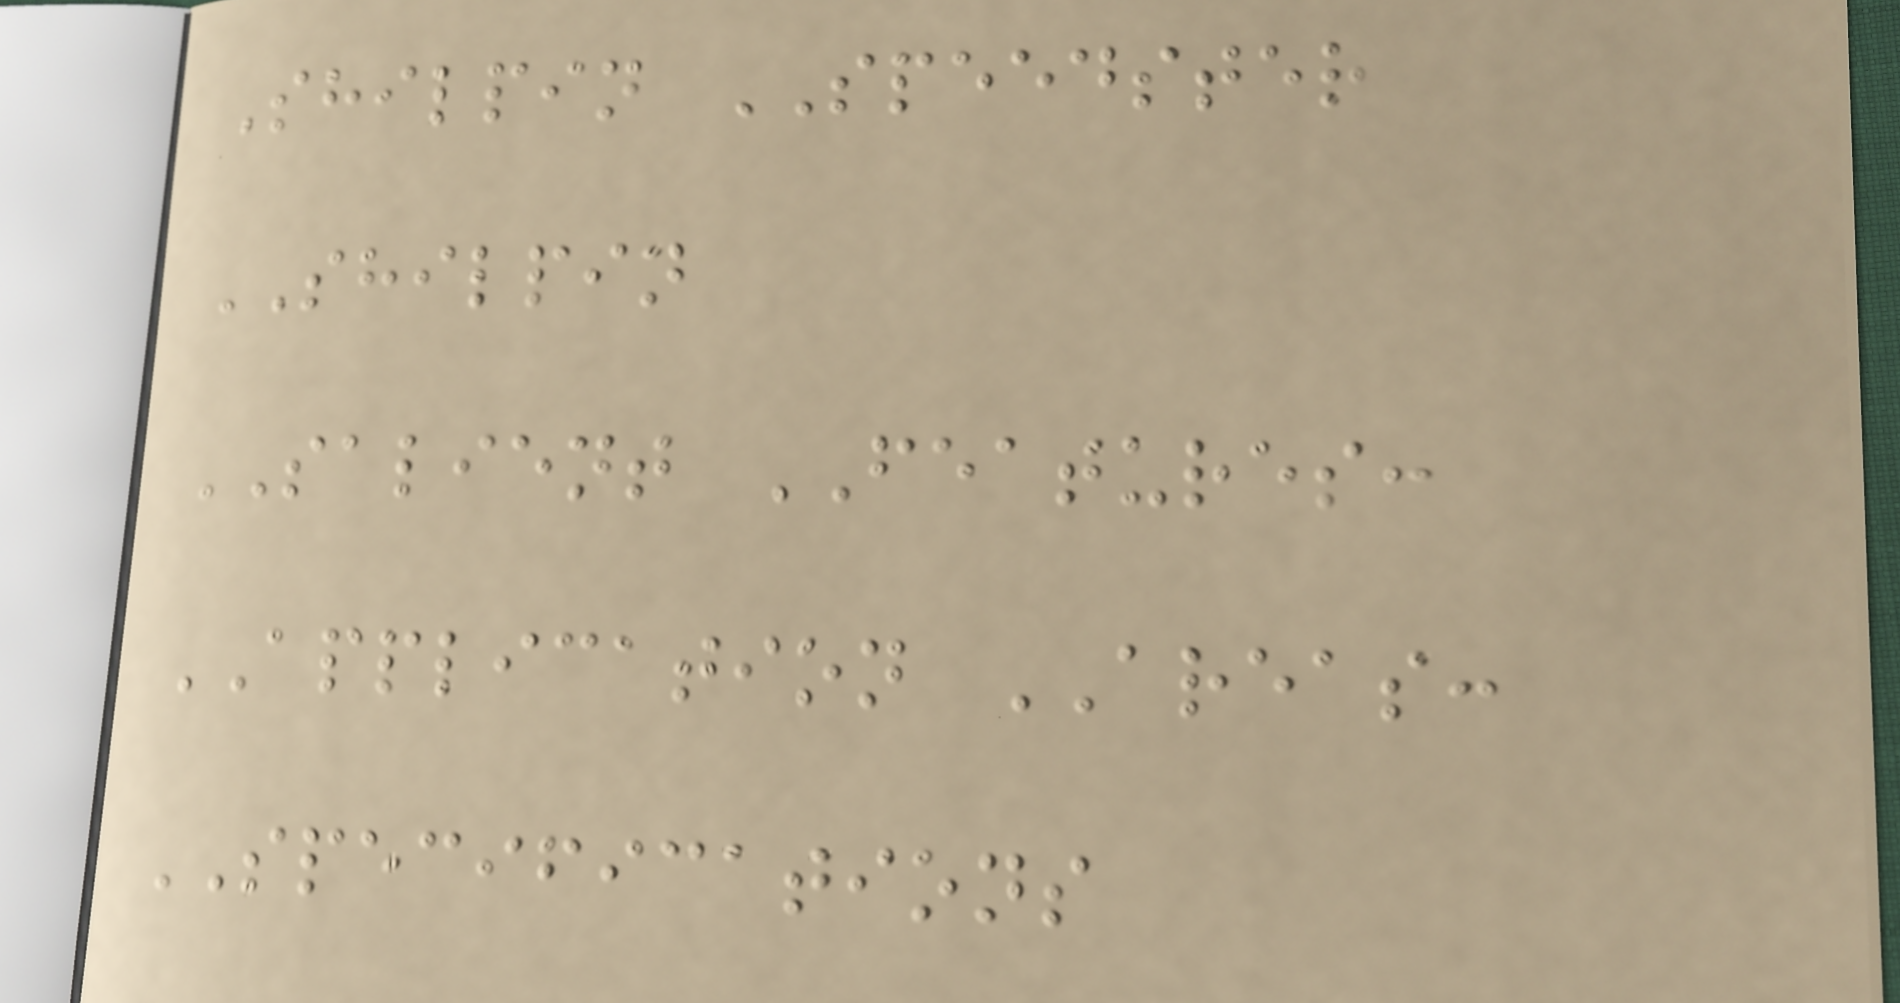Shilpin SPEEDSTER
SHILPIN
SALIENT FEATURES:
APPLICATION AREAS:
SPECIFICATIONS
